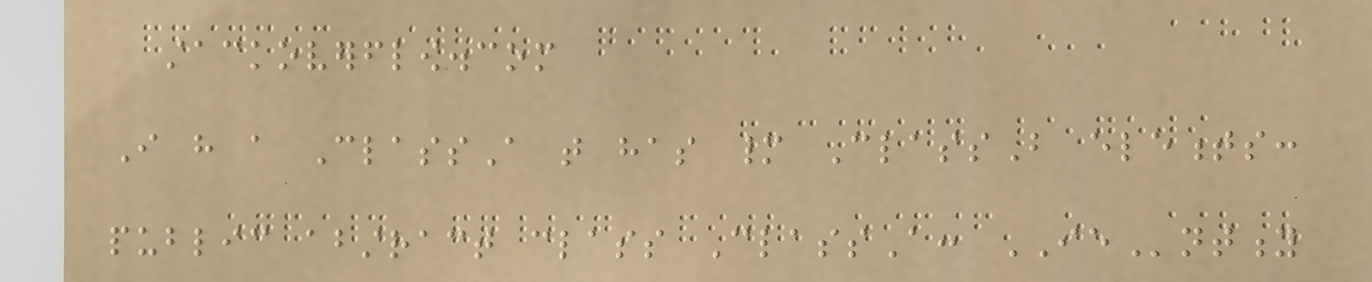stackoverflow.com
I have a ClassA that has many ClassB elements:
public abstract class ClassA: IEntity
